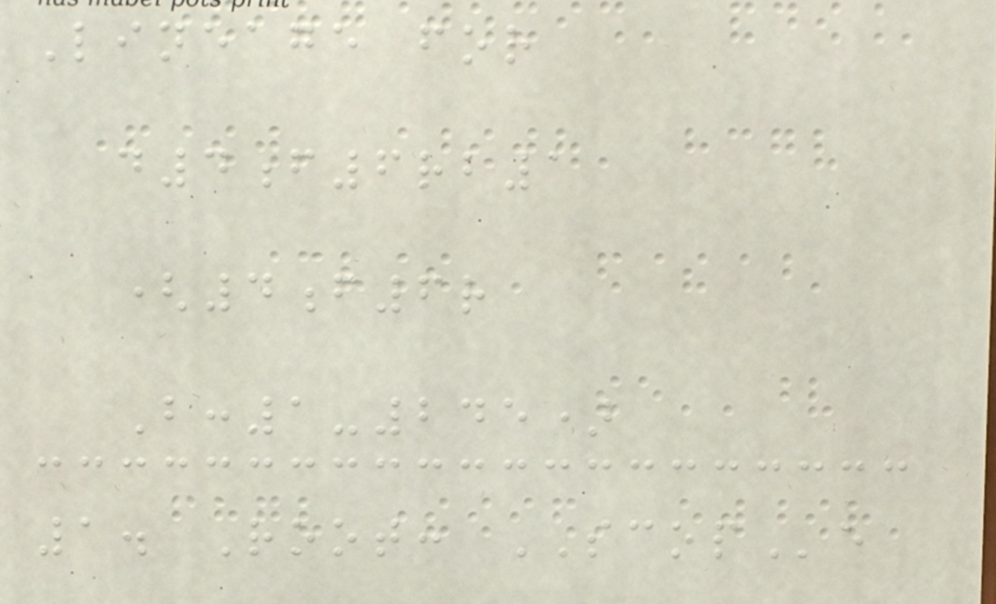Lineage for
d4f6rb1
(4f6r
B:1-245)
1. Root: SCOPe
